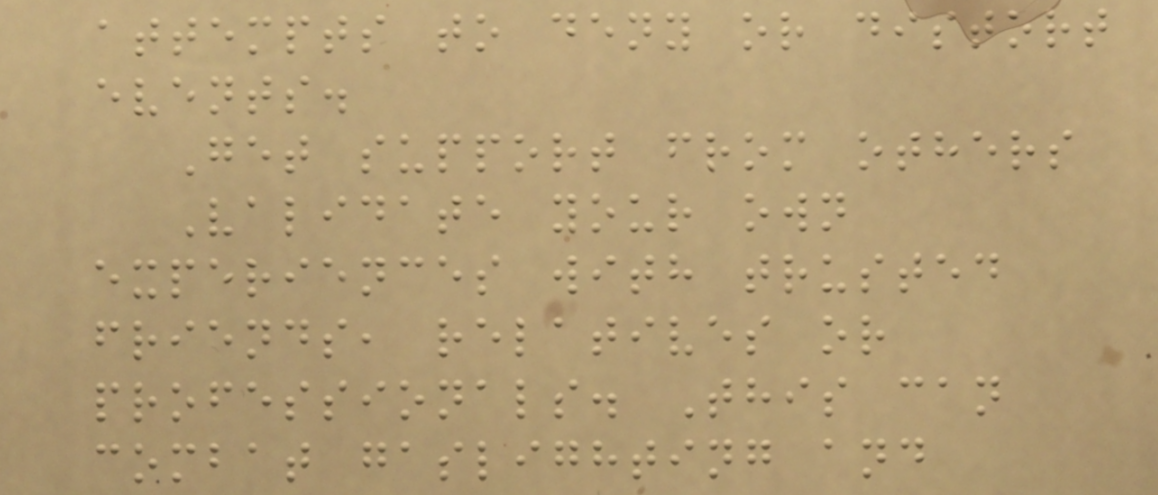attempts to deny or distort
events.
Get support from others
Validate your own
experiences with trusted
friends, relatives or
professionals. This can
combat gaslighting and
